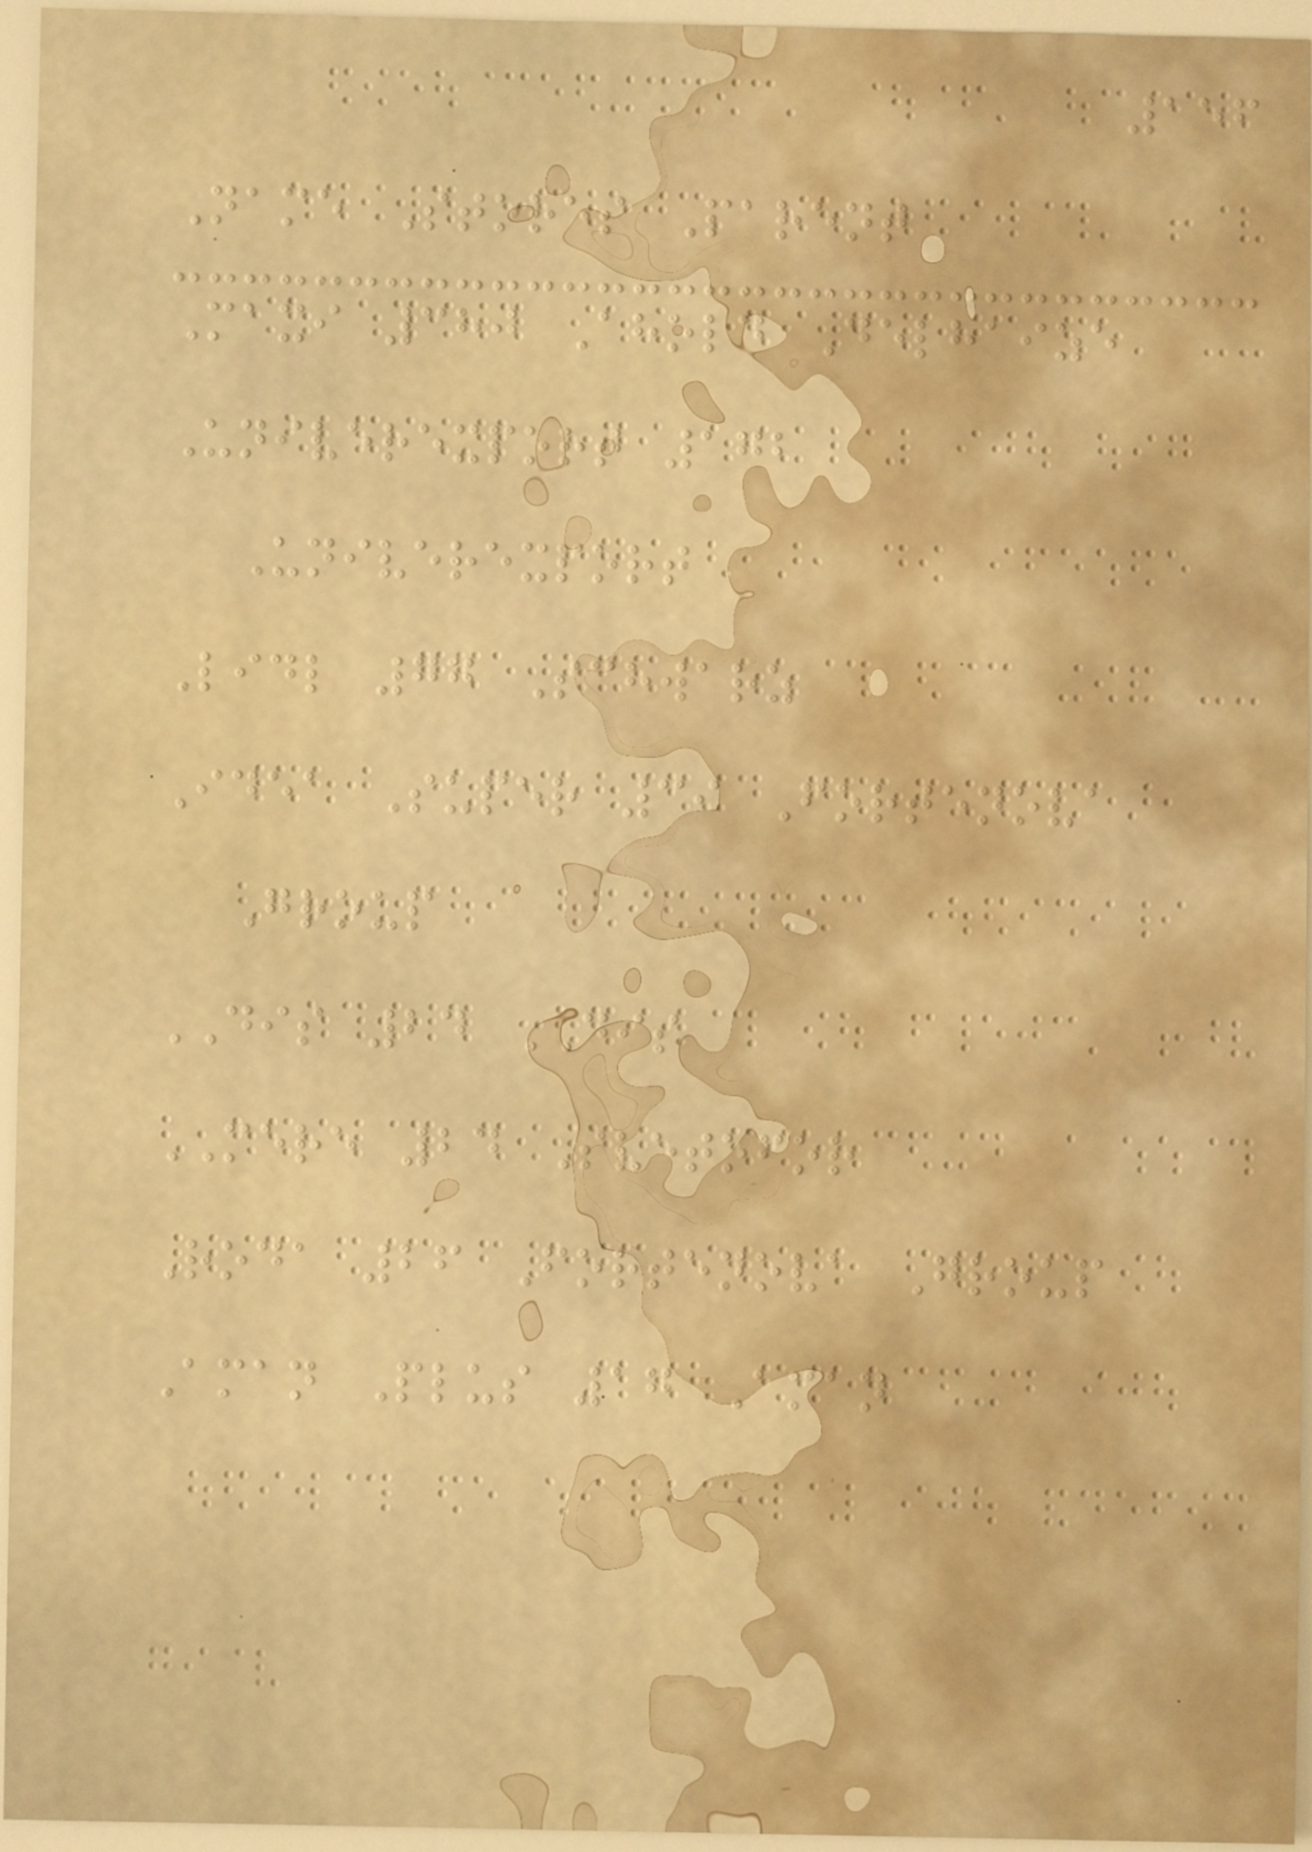156
Name Stores Parent
Maxi 380 Ahold Delhaize
Univerexport 172
Univerexport
Lidl 77 Schwarz
Idea Super 39 Fortenova
Group
DIS 24 DIS
MERE 24 Svetofor
Roda 26 Fortenova Group
Aman Plus 17 Aman
